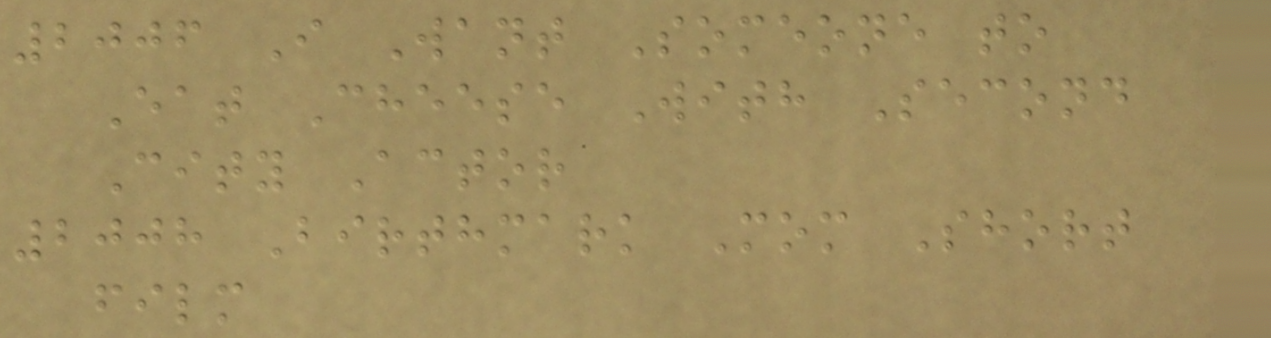2006 I Want Someone to
Eat Cheese With Second
City Actor
2008 Birthmark Mom Short
film
